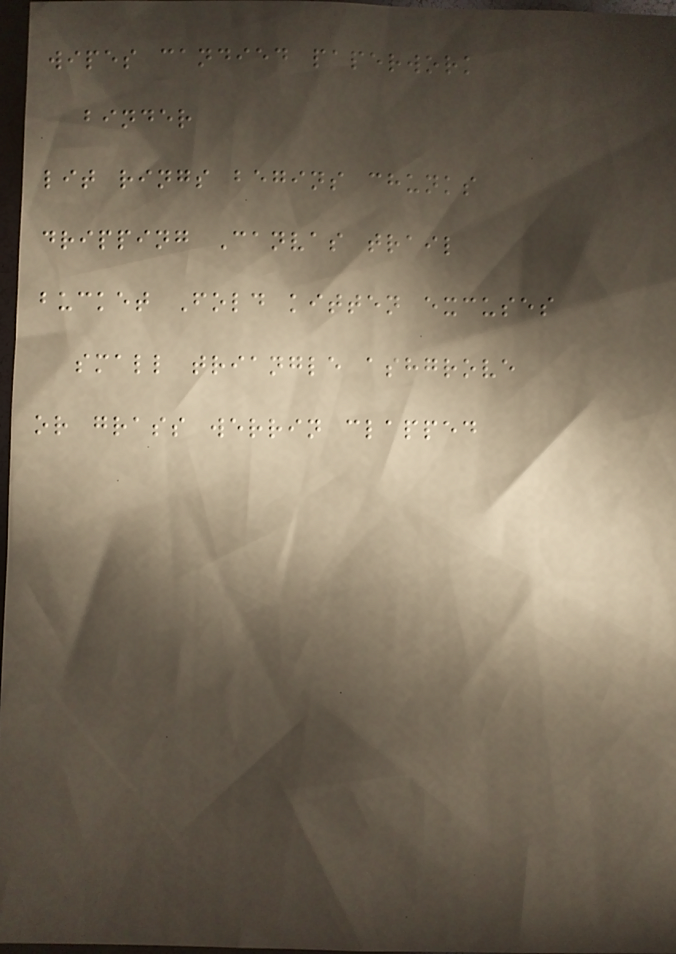wipes candied paperwork
binder
lit rings begins chunks
dripping Canvas trail
bucket Fold kitten excuses
small triangle ashgrove
or grass werrin clapped
